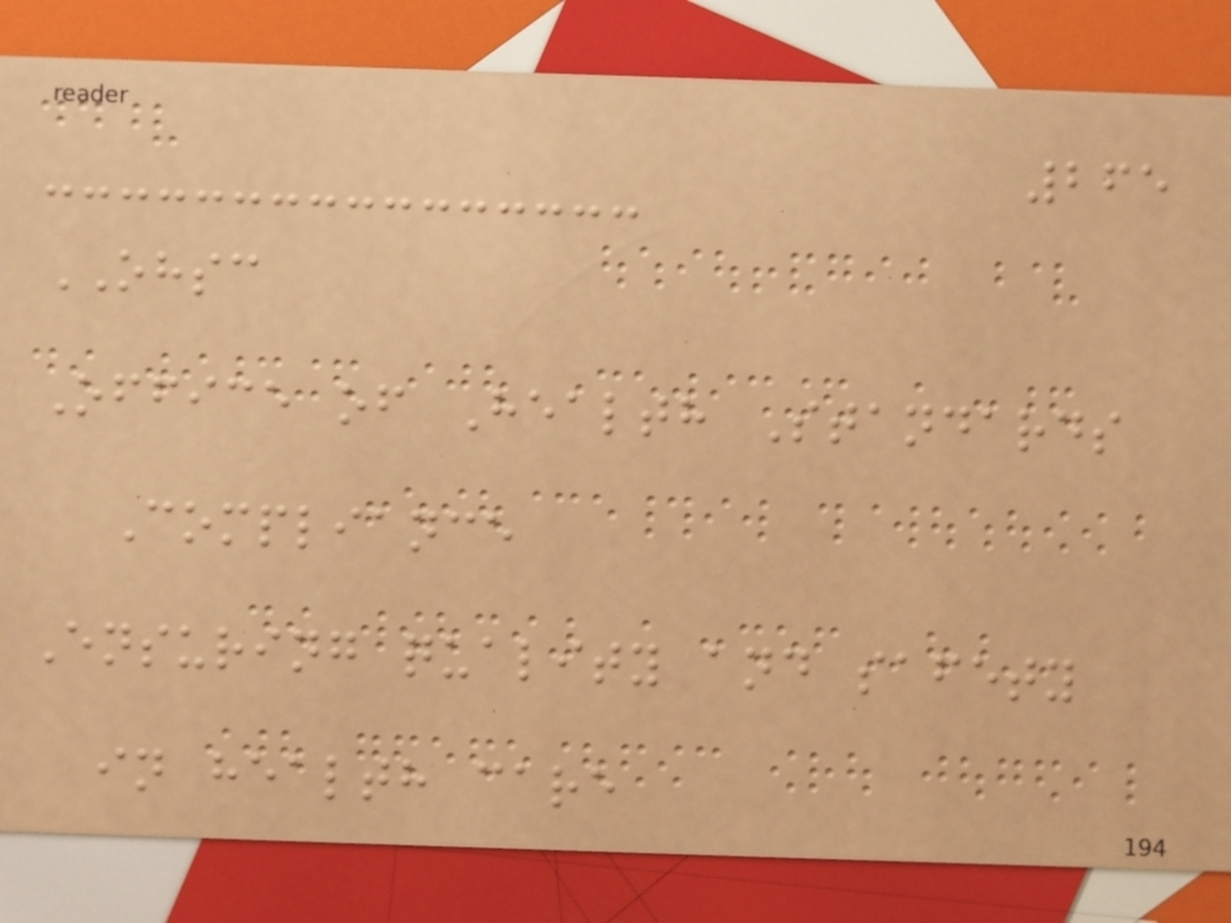265
OHSC
Office of Health Standards
Compliance
Ensuring quality and safety
in health care
